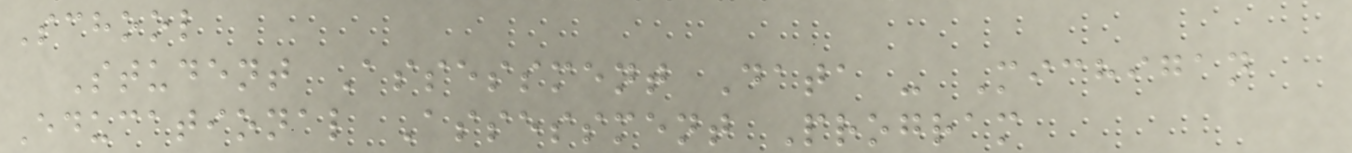School
Student Assessment Data - Michigan
Educational Assessment Program
